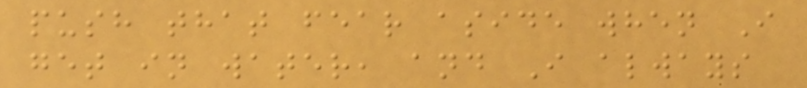push that fear aside when I
get in water, and I always
